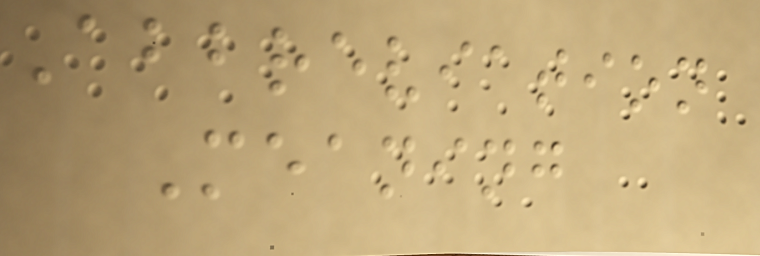Abbreviation
Meaning
